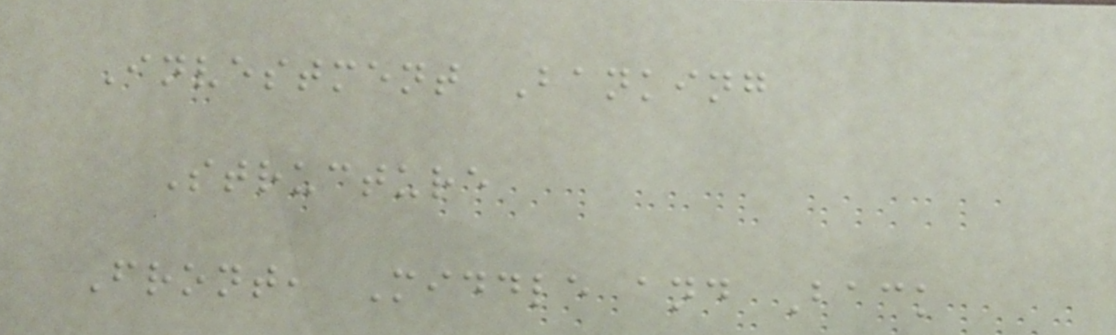Investment Banking
Structure
Front, Middle and Back
